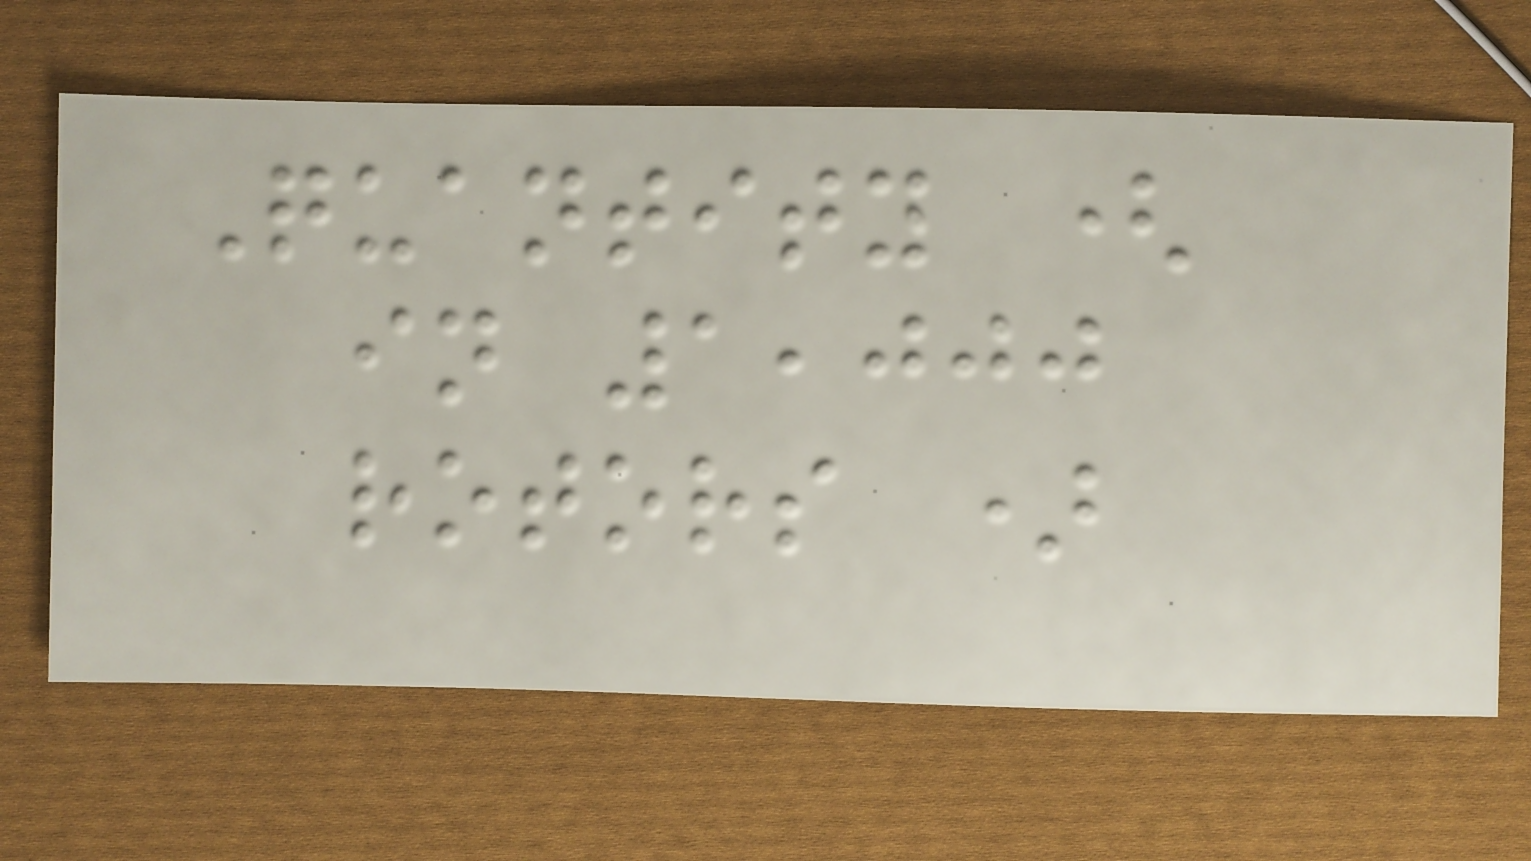Quantity (
in 1,000
rotors )
